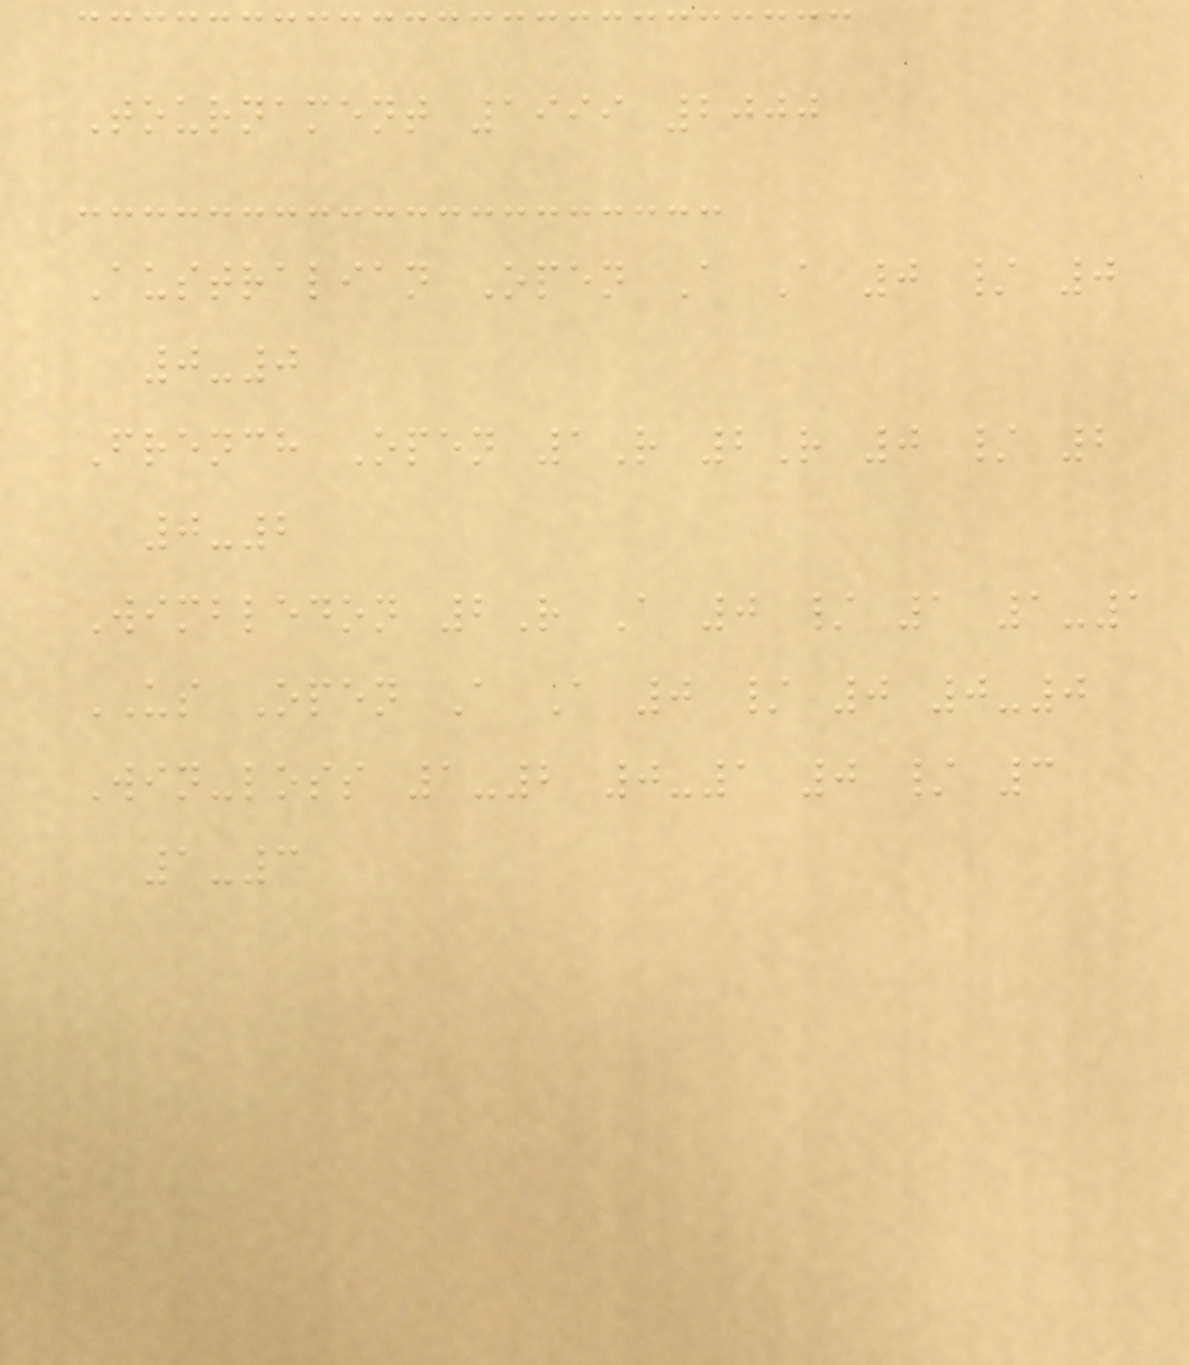Tournament 1999 2000
Australian Open A A 0 / 0
0-0
French Open 1R 2R 0 / 2
0-2
Wimbledon 2R A 0 / 1 1-1
US Open A A 0 / 0 0-0
Win-loss 1-2 0-1 0 / 3
1-3
